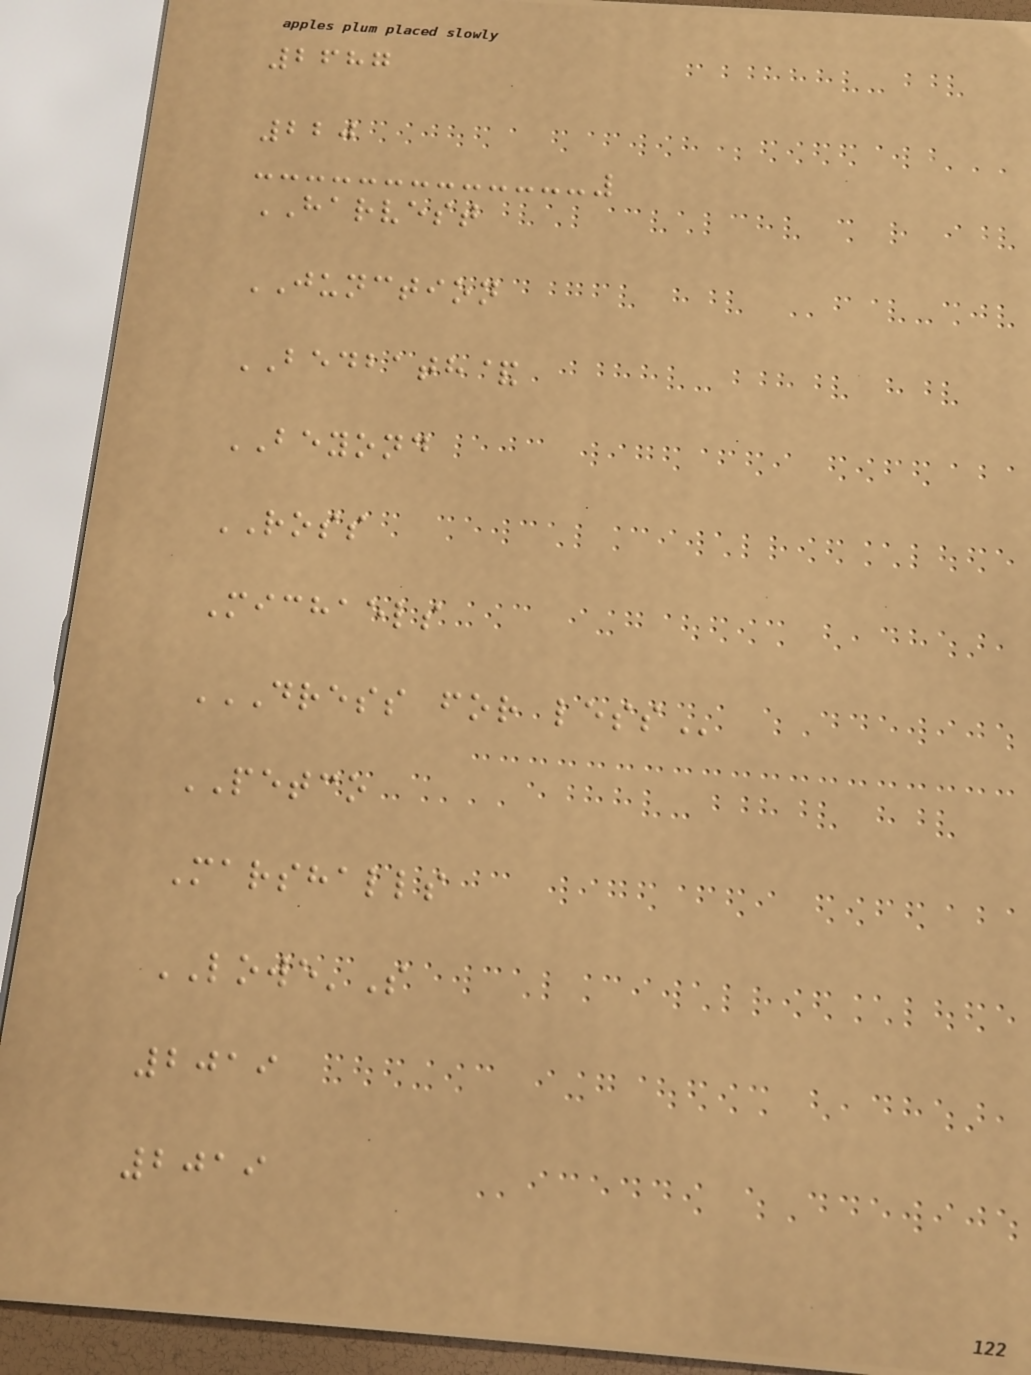2687
220
HARVEST
JUNCTION
BEDBATH&
BEYOND
ROSS
Michaels
DRESS FOR LESS
PETCO
Marshalls
LOWE'S
2019
2019
